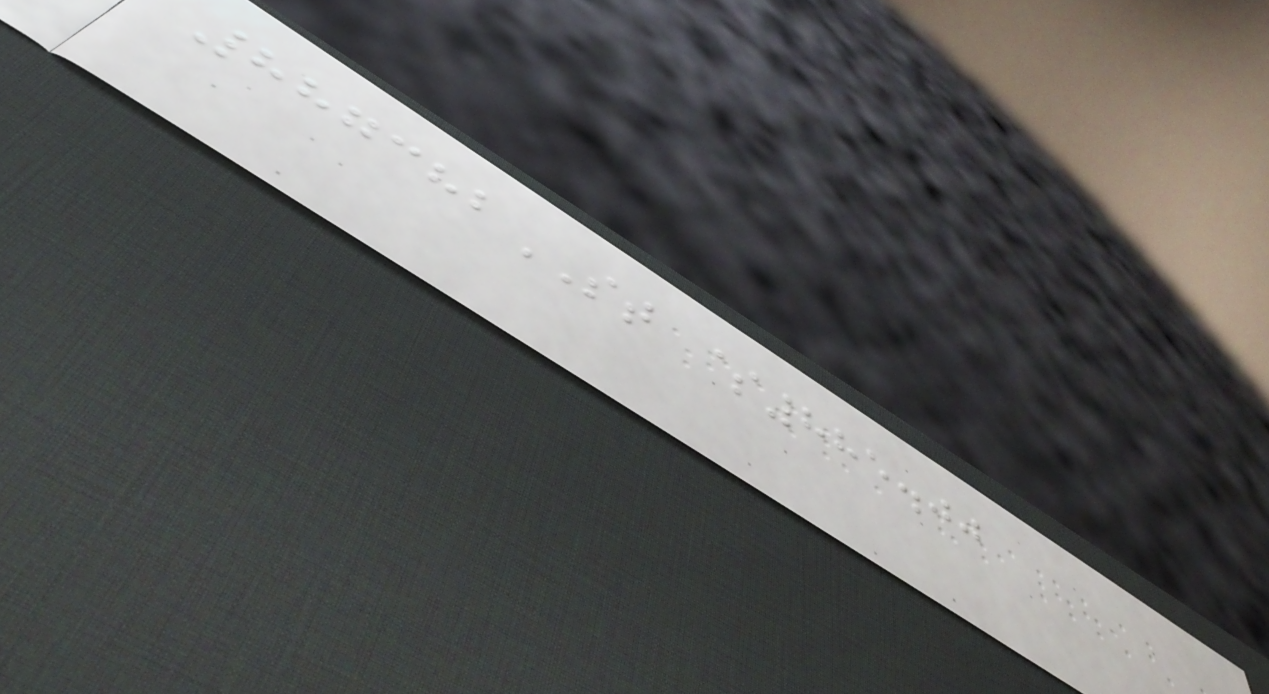887382ST $885.00
